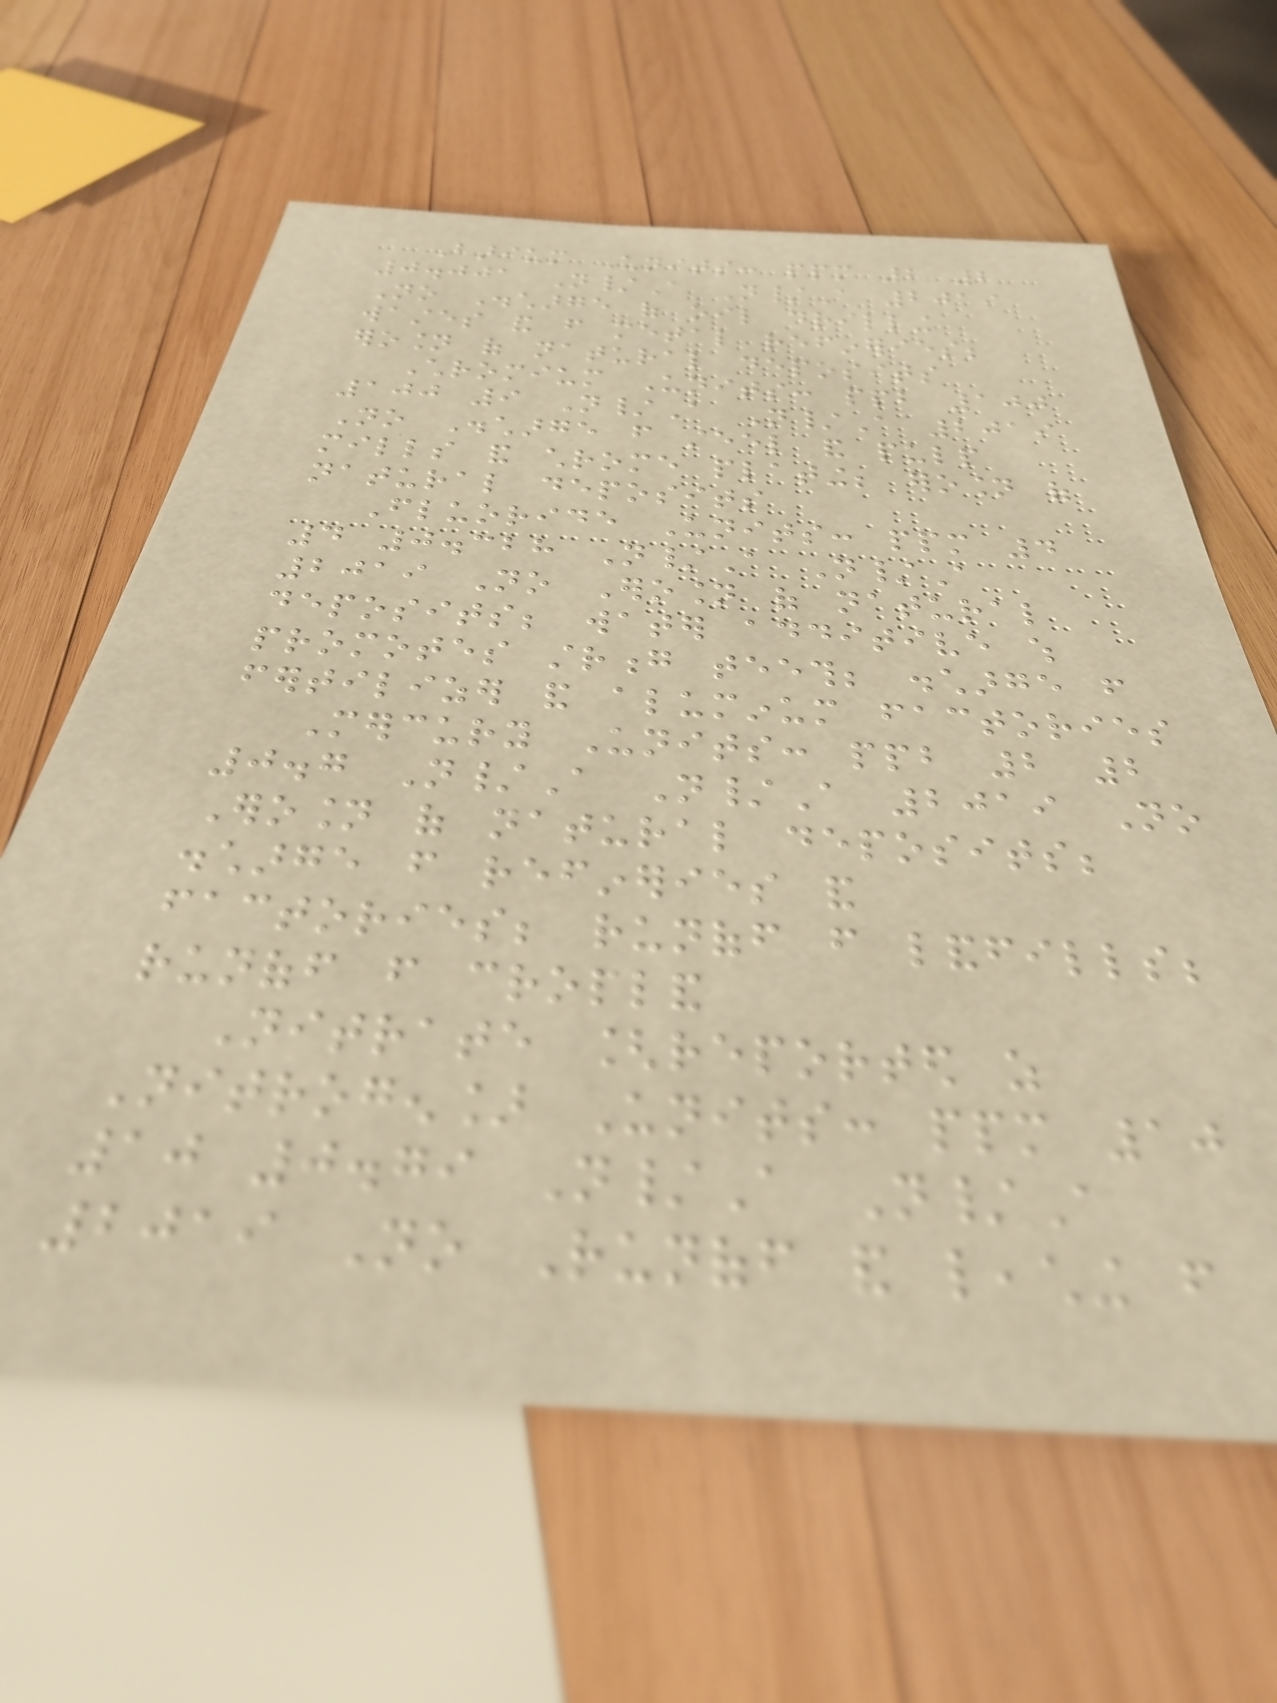Barium Units: ppm 2 2
0.001 N/A N/A 2019
No Discharge of oil drilling
wastes and from metal refineries;
erosion of natural deposits
Chromium Units: ppb 100
100 9 N/A N/A 2019
No Discharge from steel and pulp
mills and chrome plating; erosion of
natural deposits
Fluoride Units: ppm 4
4 0.328 N/A N/A
2019 No Erosion of natural
deposits; water additive which
promotes strong teeth; discharge from
fertilizer and aluminum factories
Mercury Units: ppb 2 2
0.7 N/A N/A 2019 No
Erosion of natural deposits;
discharge from refineries and
factories; runoff from landfills;
runoff from cropland
Nitrate [reported as
Nitrogen] Units: ppm 10
10 0.79 N/A N/A
2019 No Runoff and leaching from
